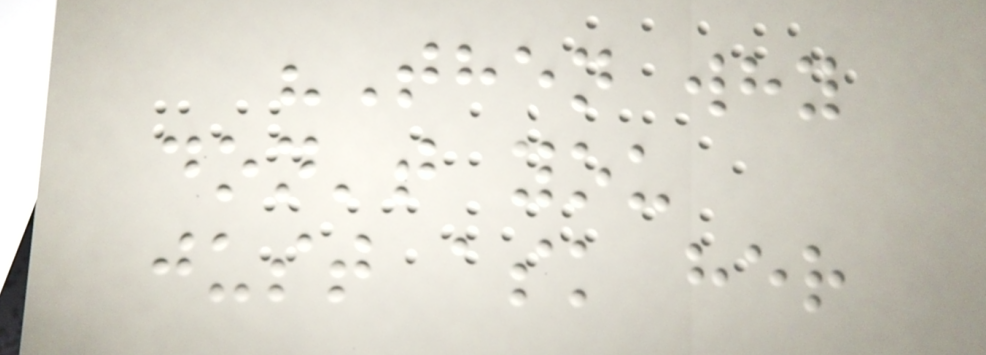"Then why
don't you
just ask her
